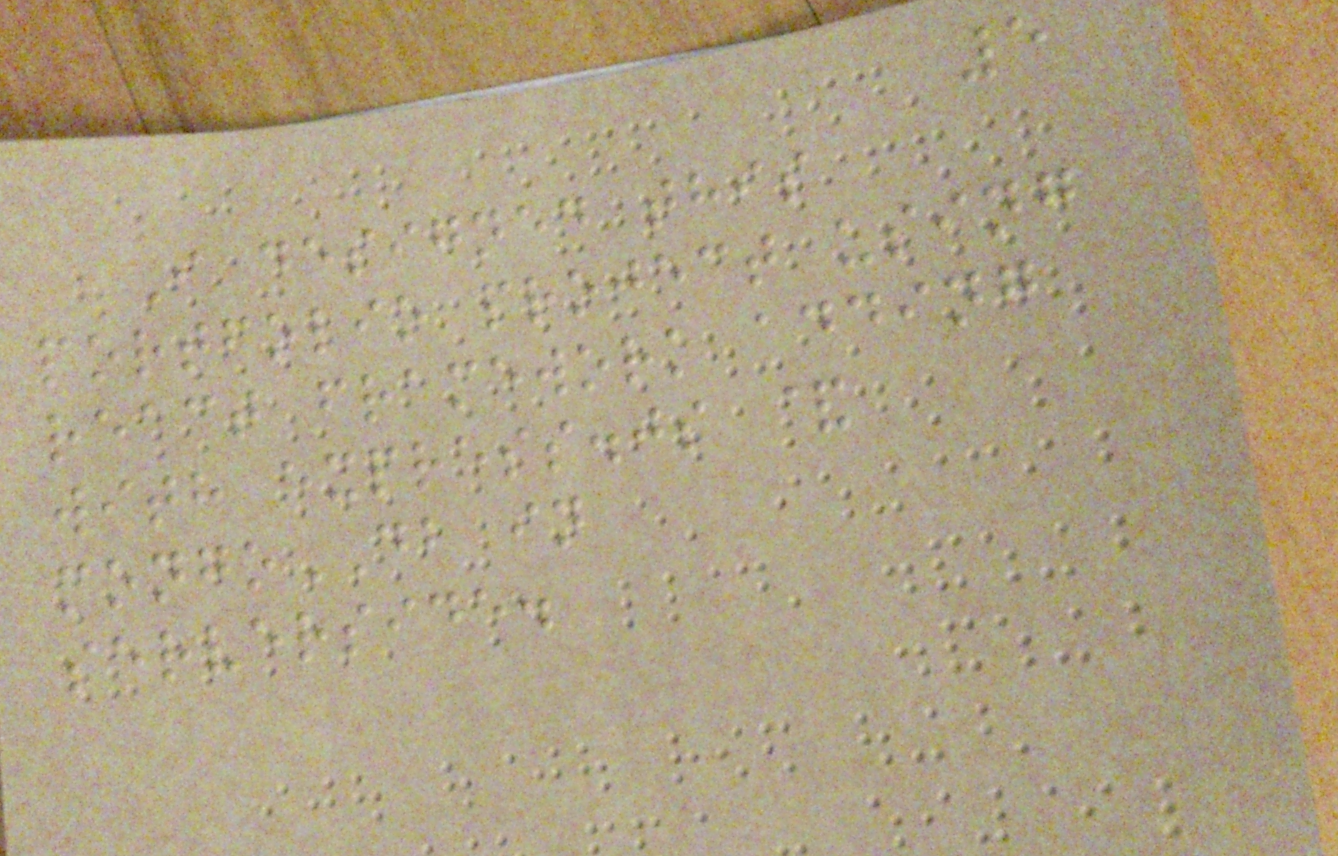5
I designed this
portfolio project using
react framework adding
with express.js &
mongoDB in
serverside.
